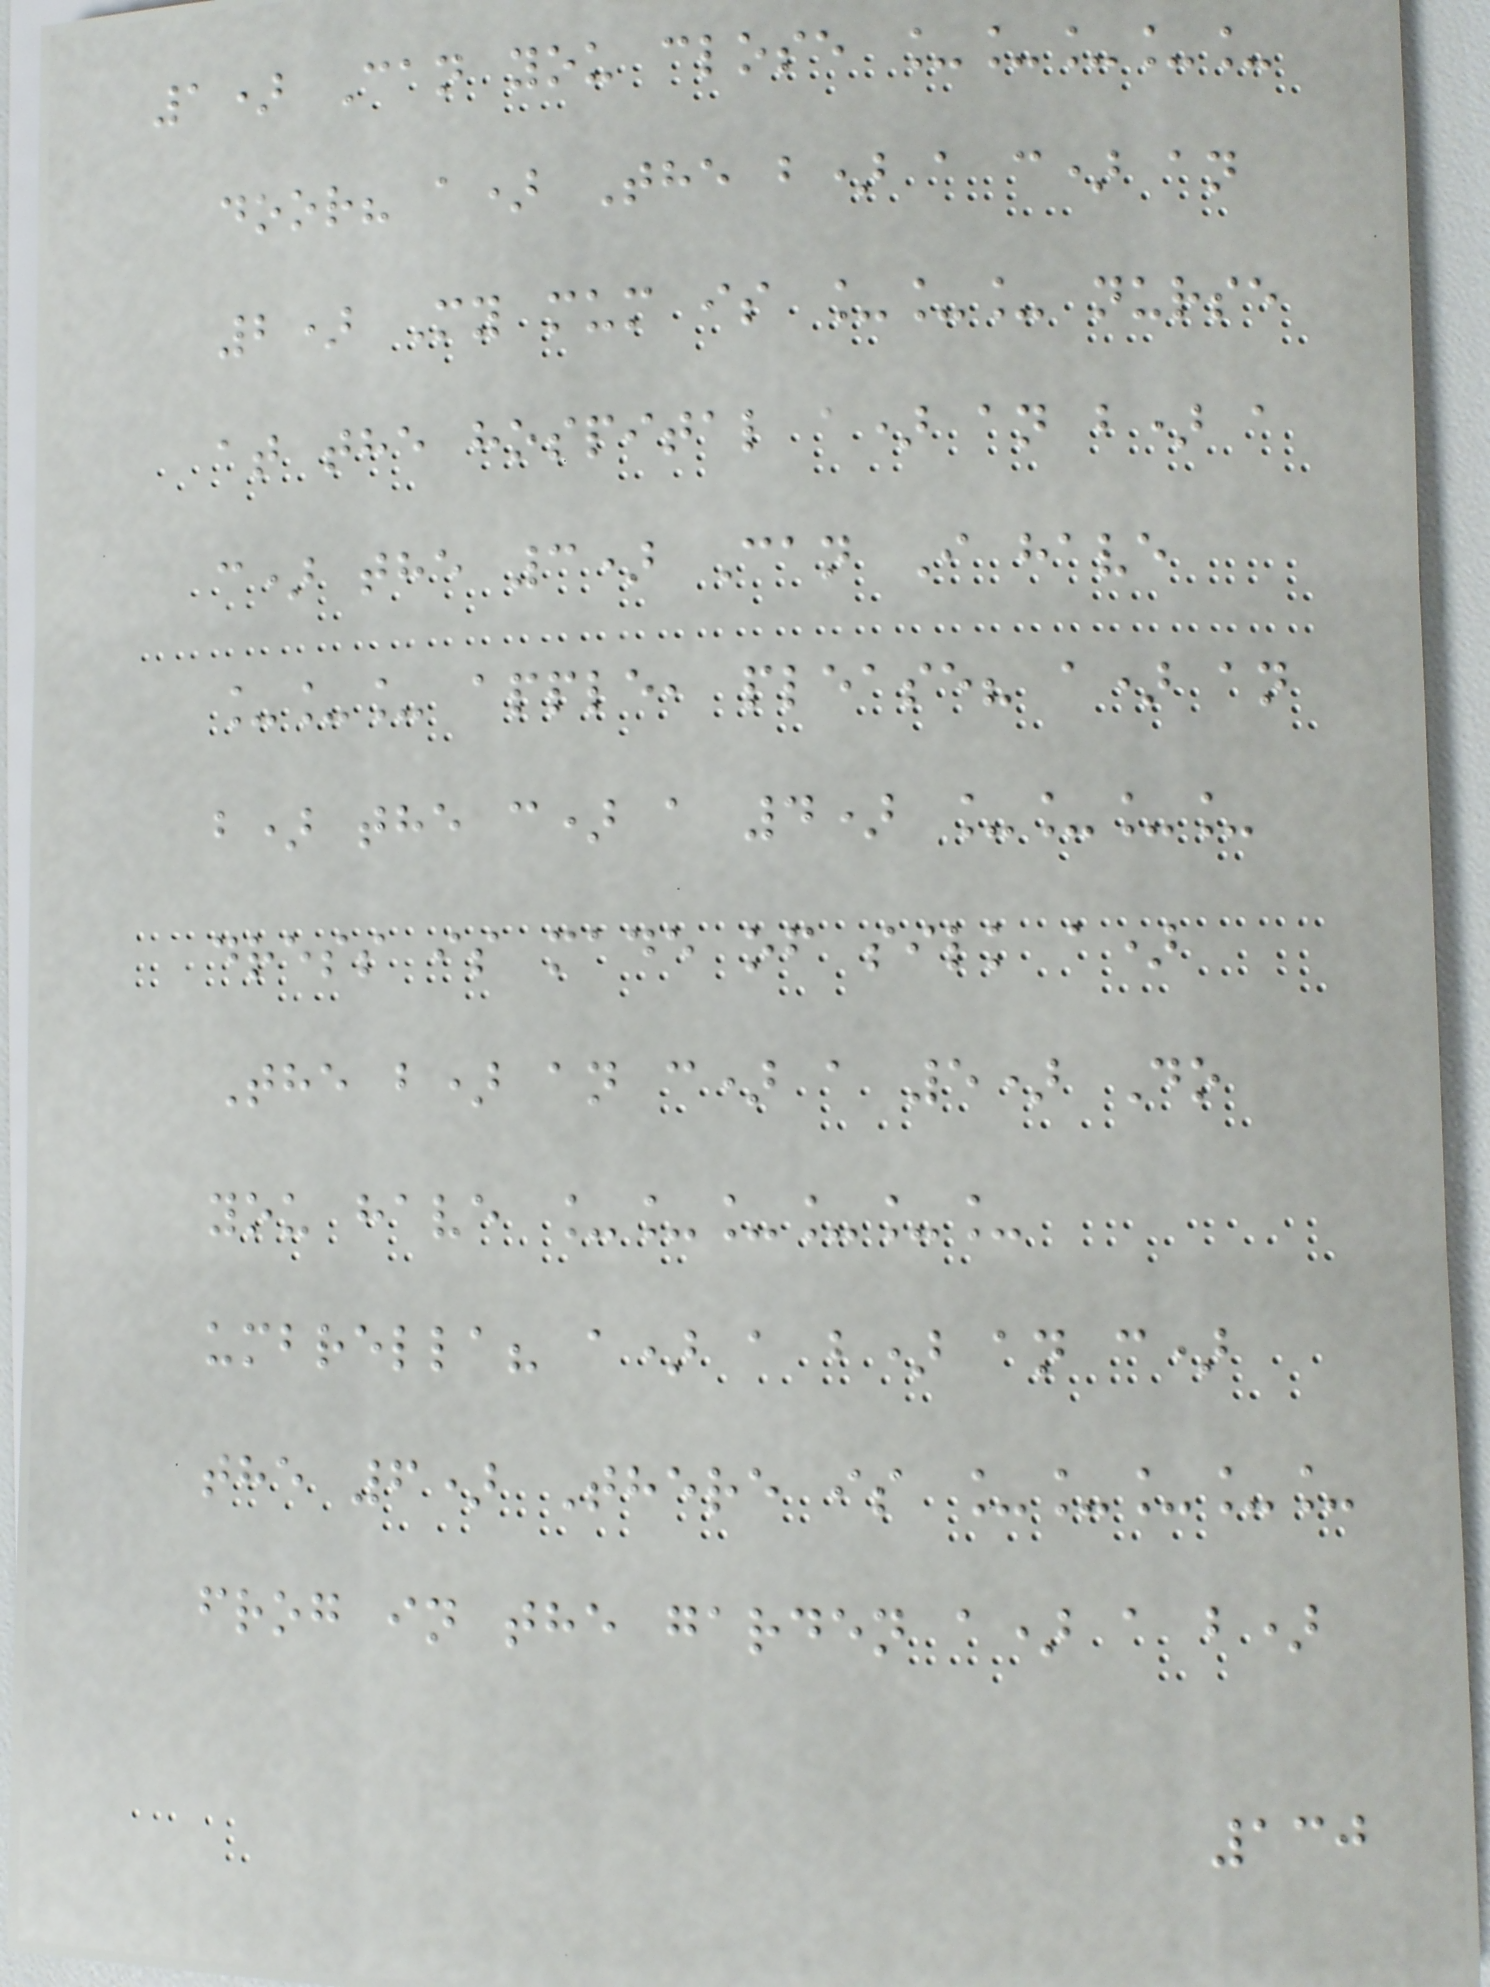1) Can you close _____
door? a) The b) a c) an
2) My mum is ___ nurse
at the hospital a) an b) a
c) the 3) Can I have
___ apple, please? a) an
b) the c) a 4) ____
dress is made of silk a)
The b) an c) a 5) Do
you have ______
umbrella? a) a b) an c)
the 6) There is _____
frog in the garden a) a b)
130
